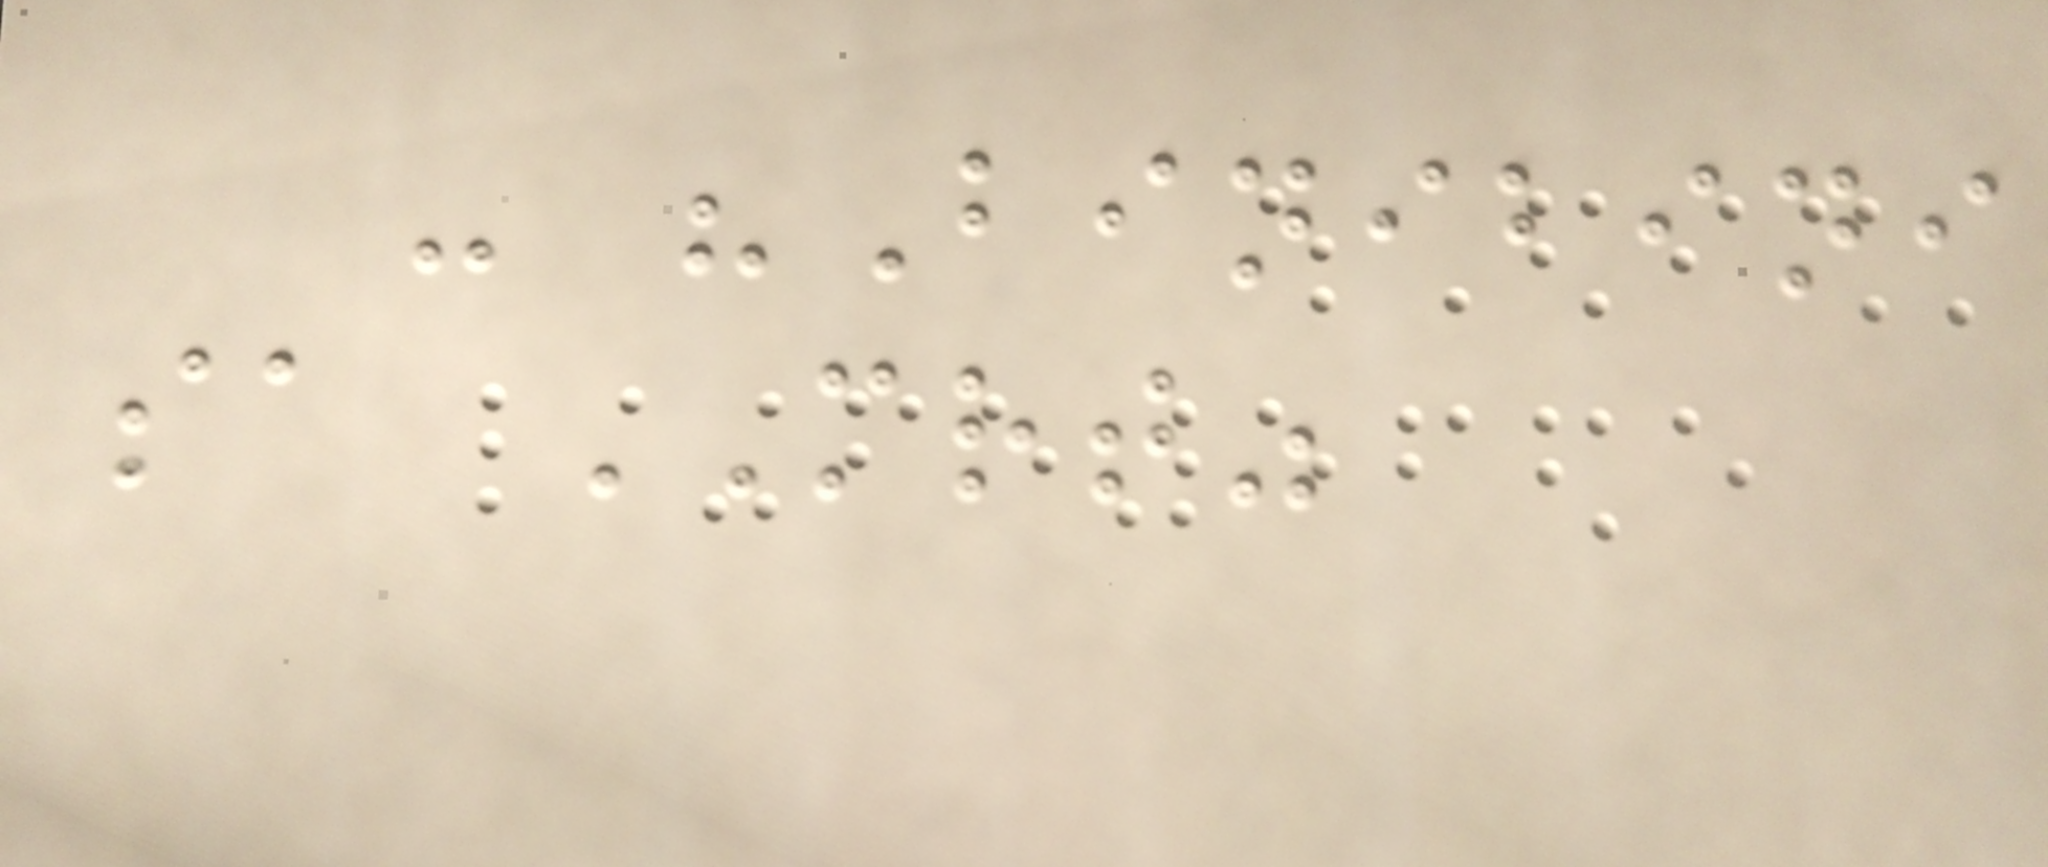- "Binibini
sa MRT"
